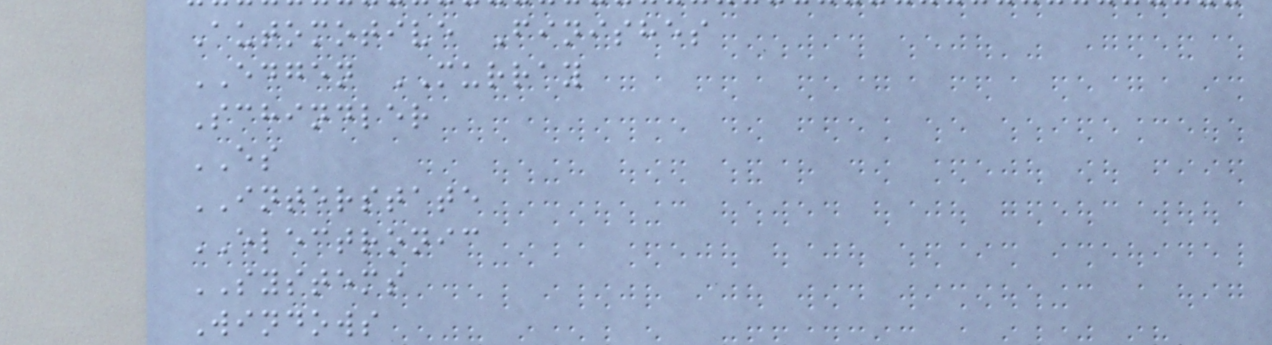Automotive Finishes
EDGEN MURRAY
Schindler
ES
INTERSTATE
ELECTRONIC
SYSTEMS
Windows
